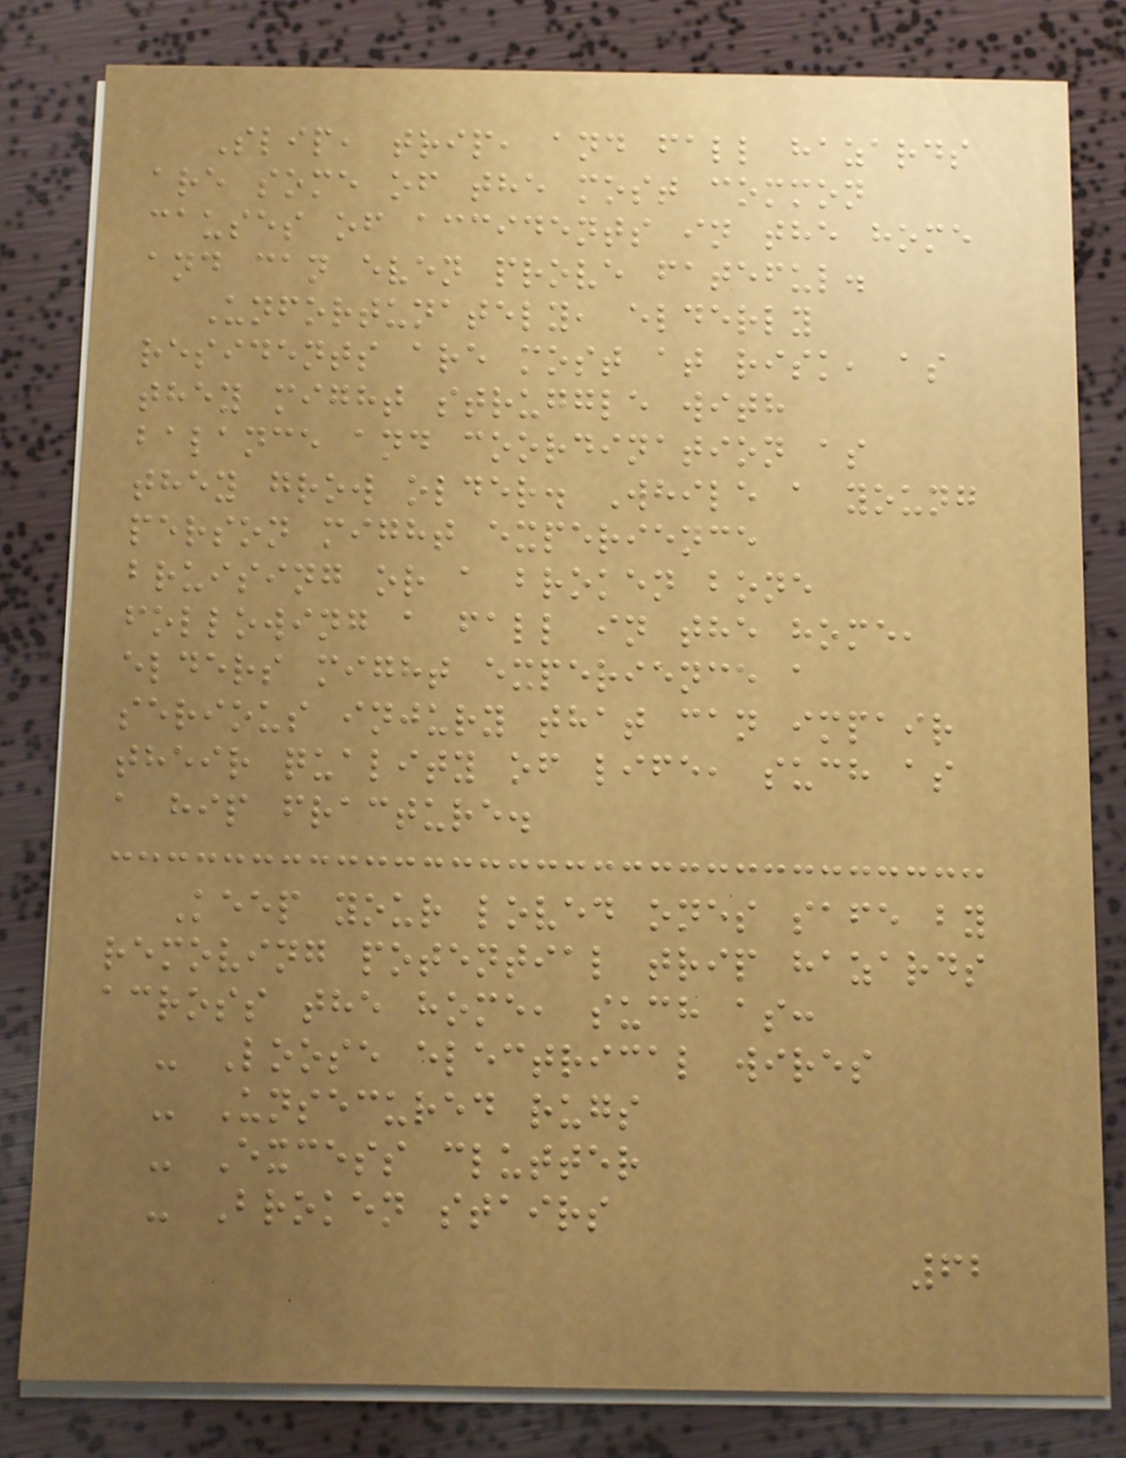Slip, trip, and fall hazards
are some of the most common
causes of accidents in the home
and can even prove fateful.
Unfortunately, elderly
residents are most at risk, as
they might struggle with
balance and coordination as
they grow older. While a young
person might experience
bruising or a broken bone
following a fall in the home,
elders might experience a
serious injury that can impair
their quality of life, such as
a hip fracture.
Keep your loved ones safe by
removing potential trip hazards
across the home, such as:
- Loose electrical wires
- Unsecured rugs
- Excess clutter
- Broken stairs
62
